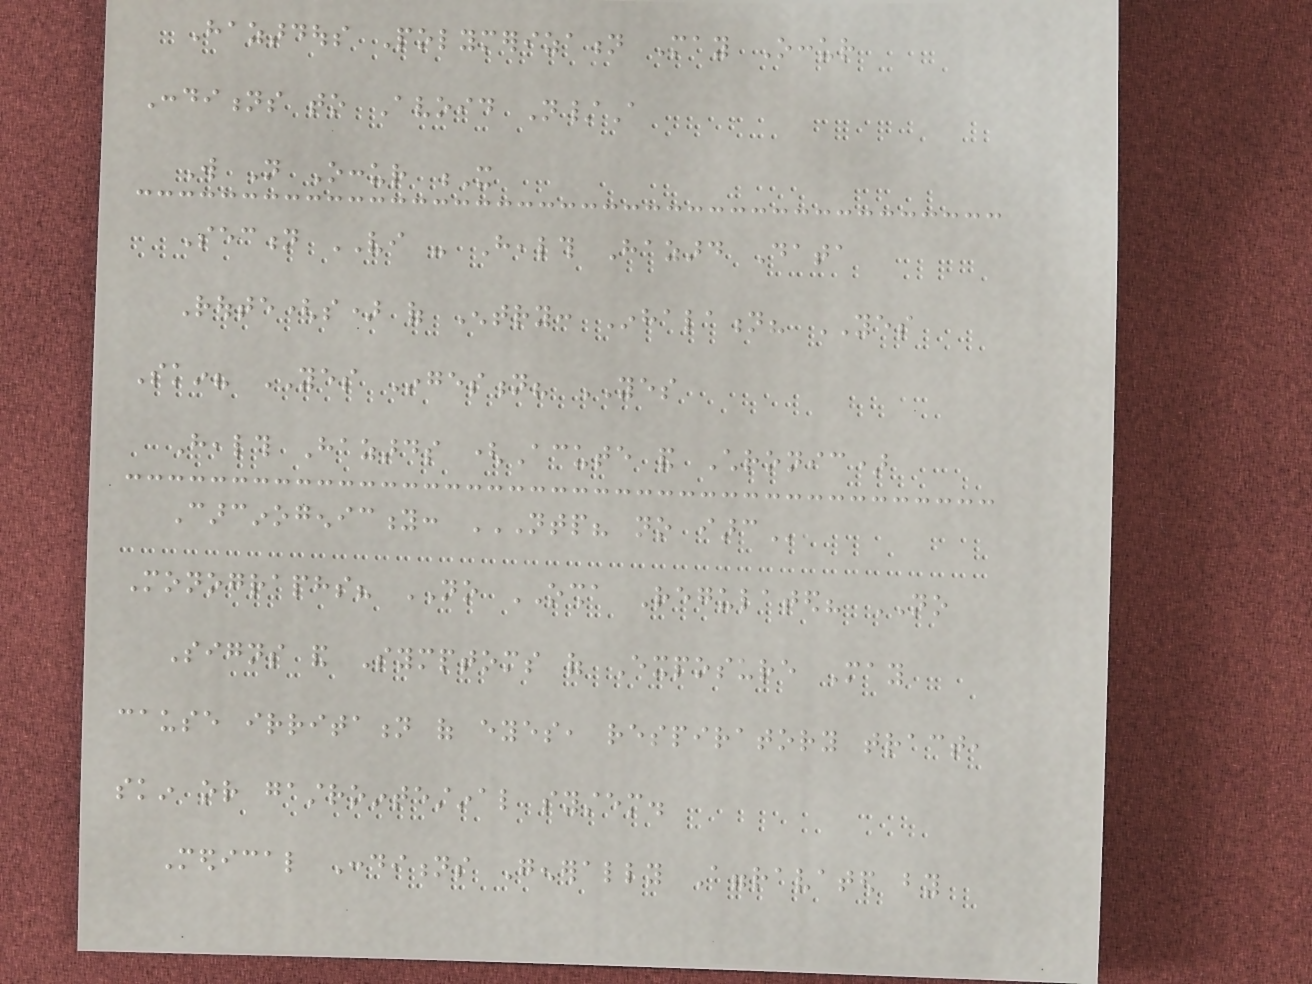Hazardous Polymerization May Occur
Conditions to Avoid N/A
Will Not Occur X
Section VI - Health Hazard Data
Route(s) of Entry: Inhalation? YES
Skin? YES Ingestion? YES
Health Hazards (Acute and Chronic)
Carcinogenicity: NTP? NO IARC
Monographs? NO OSHA Regulated? NO
Signs and Symptoms of Exposure May
cause irritation of eyes, respiratory tract,
skin or gastrointestinal system.
Medical Conditions Generally Aggravated by
